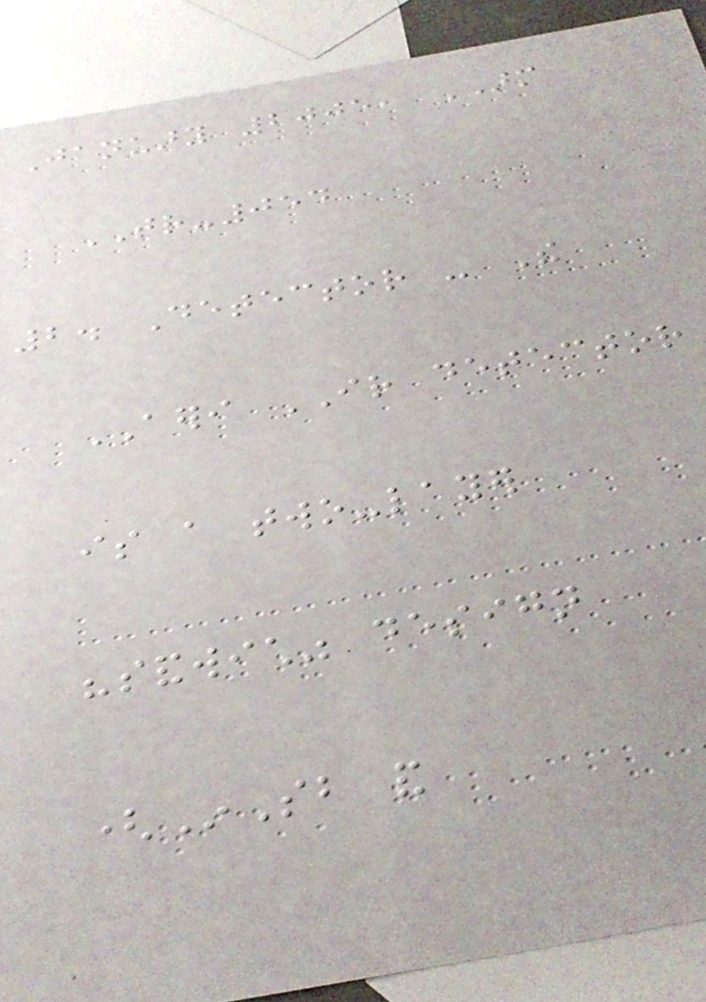January 2005, ARM
TR-054
2. Detector - The
AERI IR detector
is a two-layer
"sandwich" design
(InSb and
